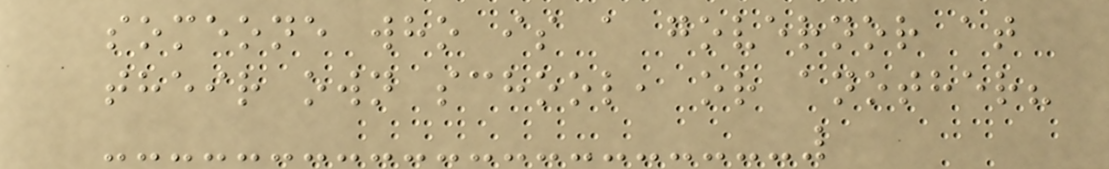someone who is a governor at
their own school, or another?
